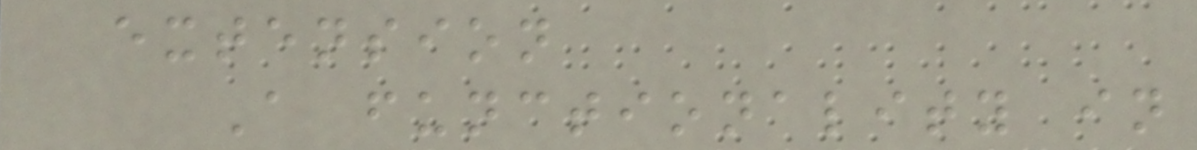extension
A functionality in
